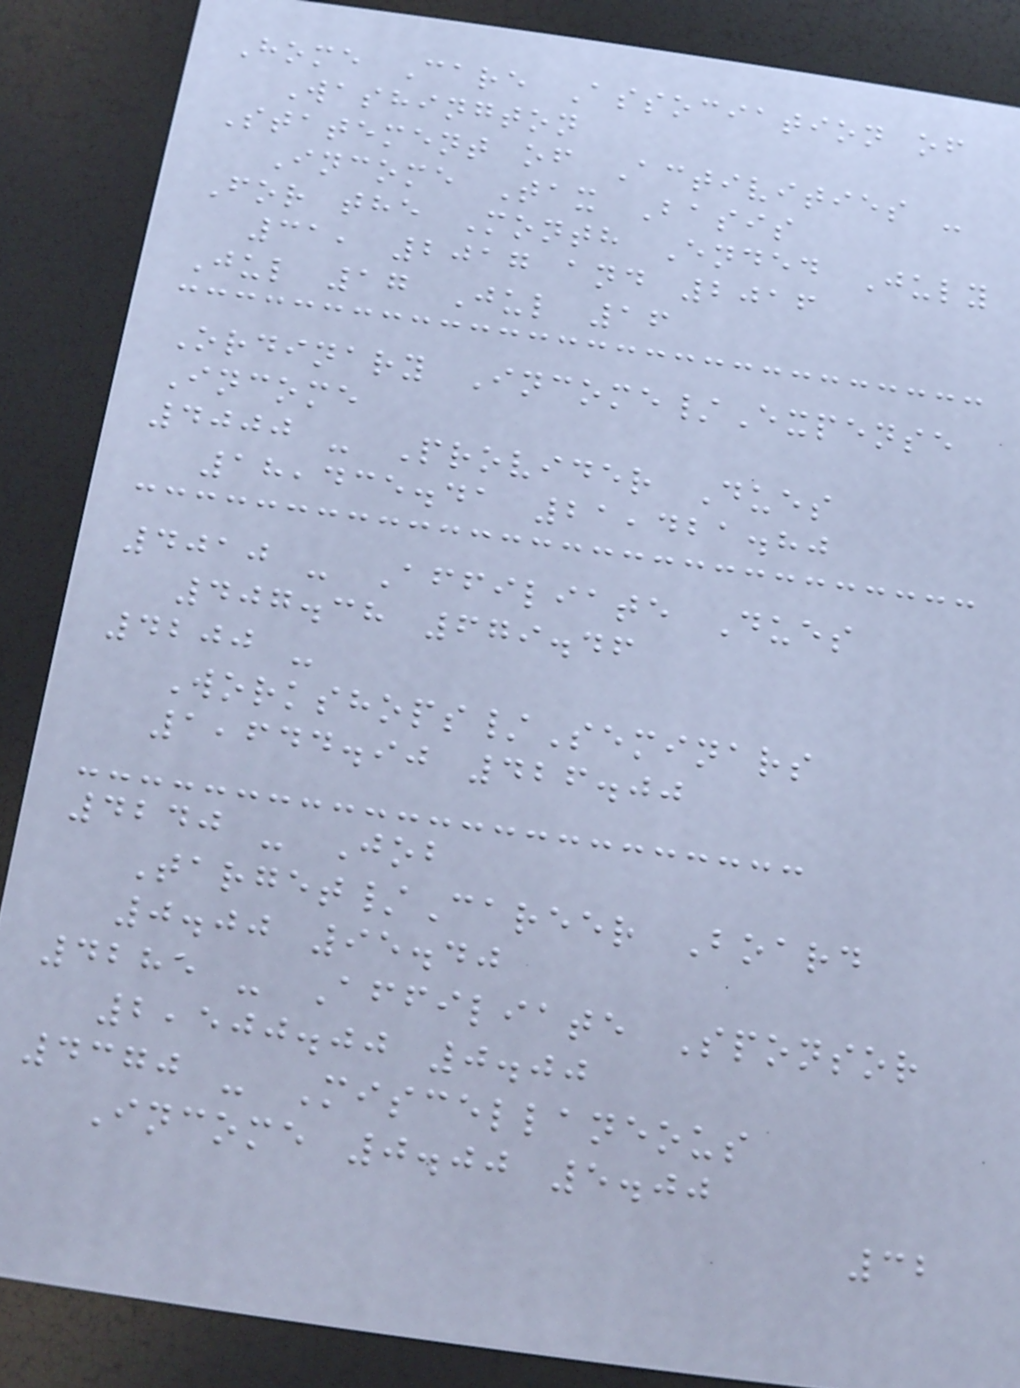Home Care Association of
Washington
Statement of Activities -
Income Tax Basis
For the Month Ended July
31, 2017 and 2016
Jul 17 Jul 16
Ordinary Income/Expense
Income
4000 - Provider Dues
18,435.41 21,421.80
4010 - Affiliate Dues
407.38 679.46
4200 -
Workshops/Seminars
1,644.90 426.00
4240 - Job
Target/Career Board
0.00 95.40
4285 - Affiliate Sponsor
2,500.00 0.00
4370 - Miscellaneous
Income 0.00 5.00
32
